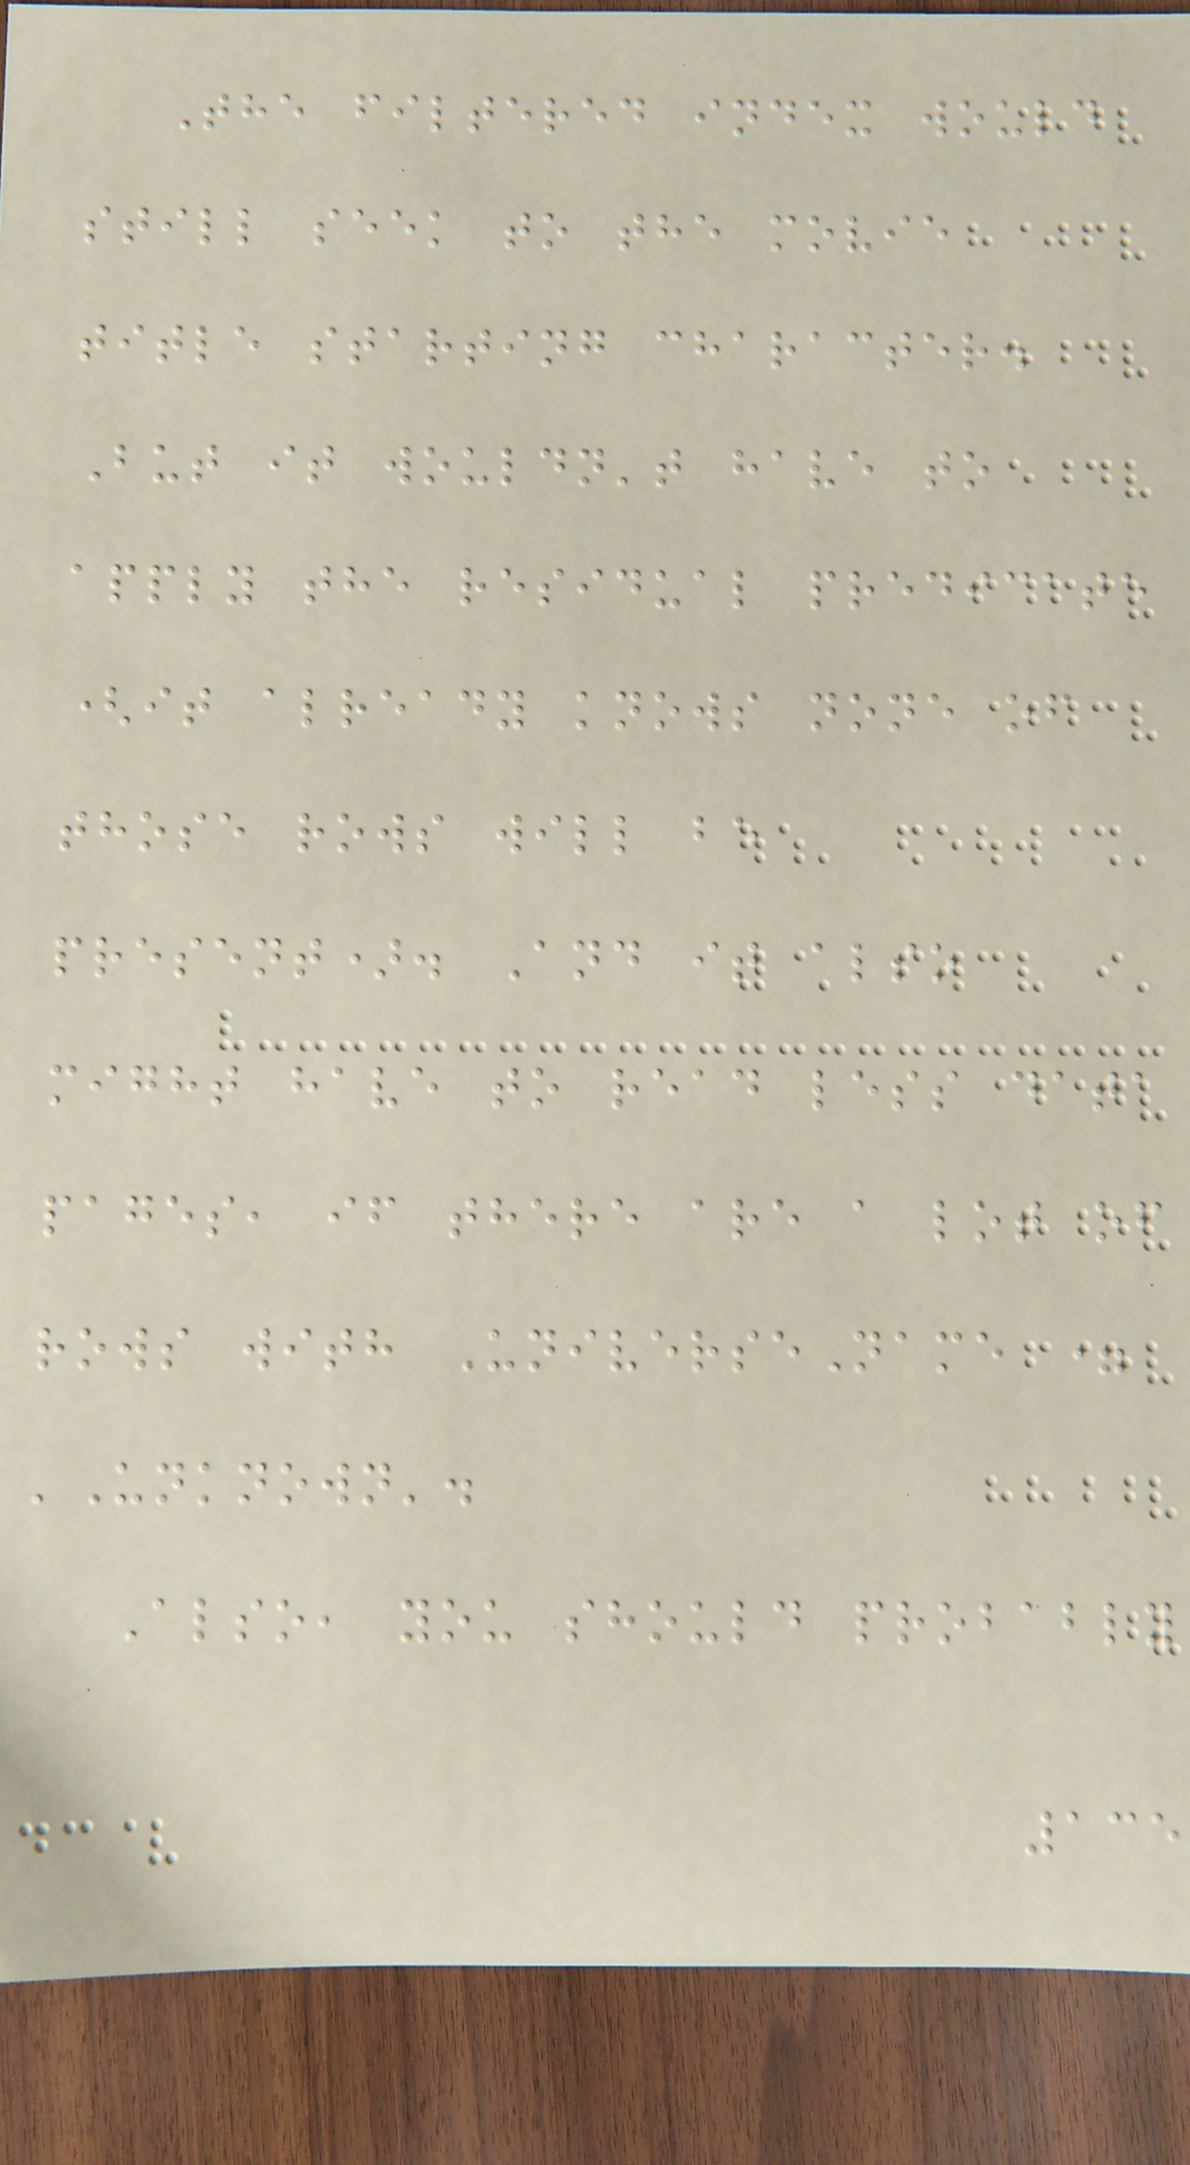The filtered index would
still seek to the movie
title starting character.
But it wouldn't have to
apply the residual predicate
(it already knows none of
those rows will be
present). And it also
might have to read less data
pages, if there are a lot of
rows with UniverseName =
'Unknown'.
Also, you should probably
135
